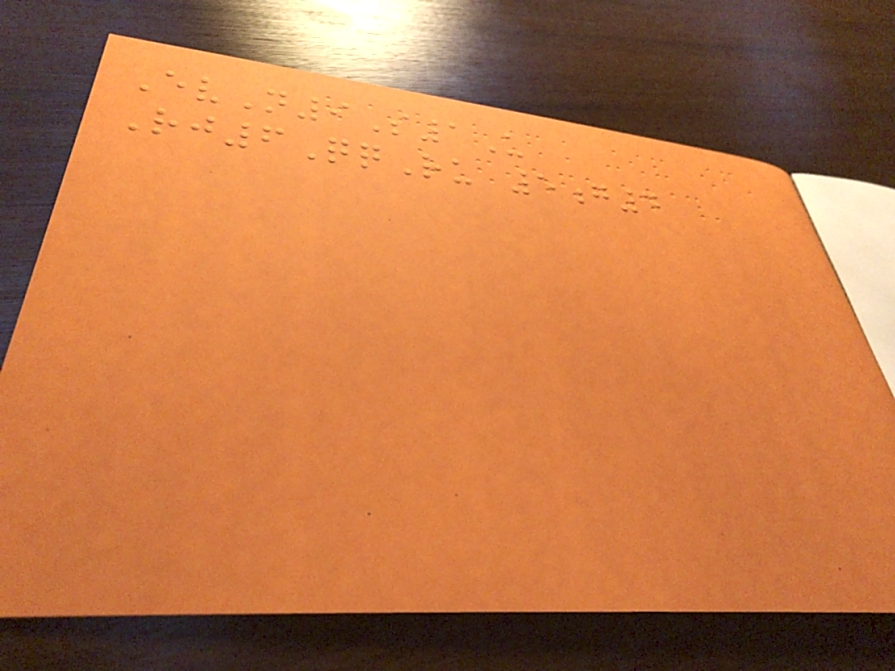EvN9S1U
Rj6QqRu 5g4
